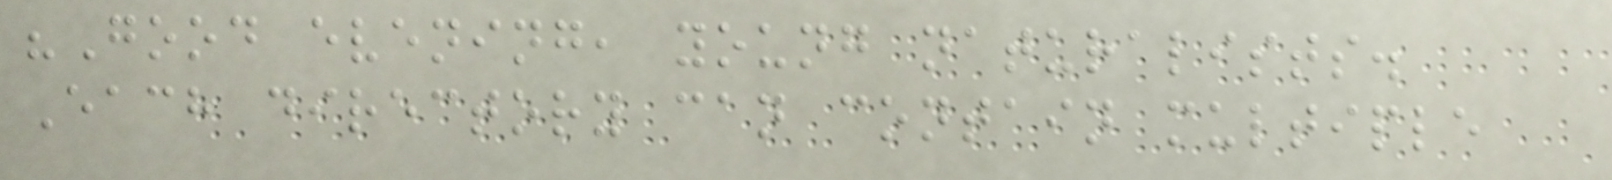"Good evening, young naturalists.
Each directory can contain multiple
